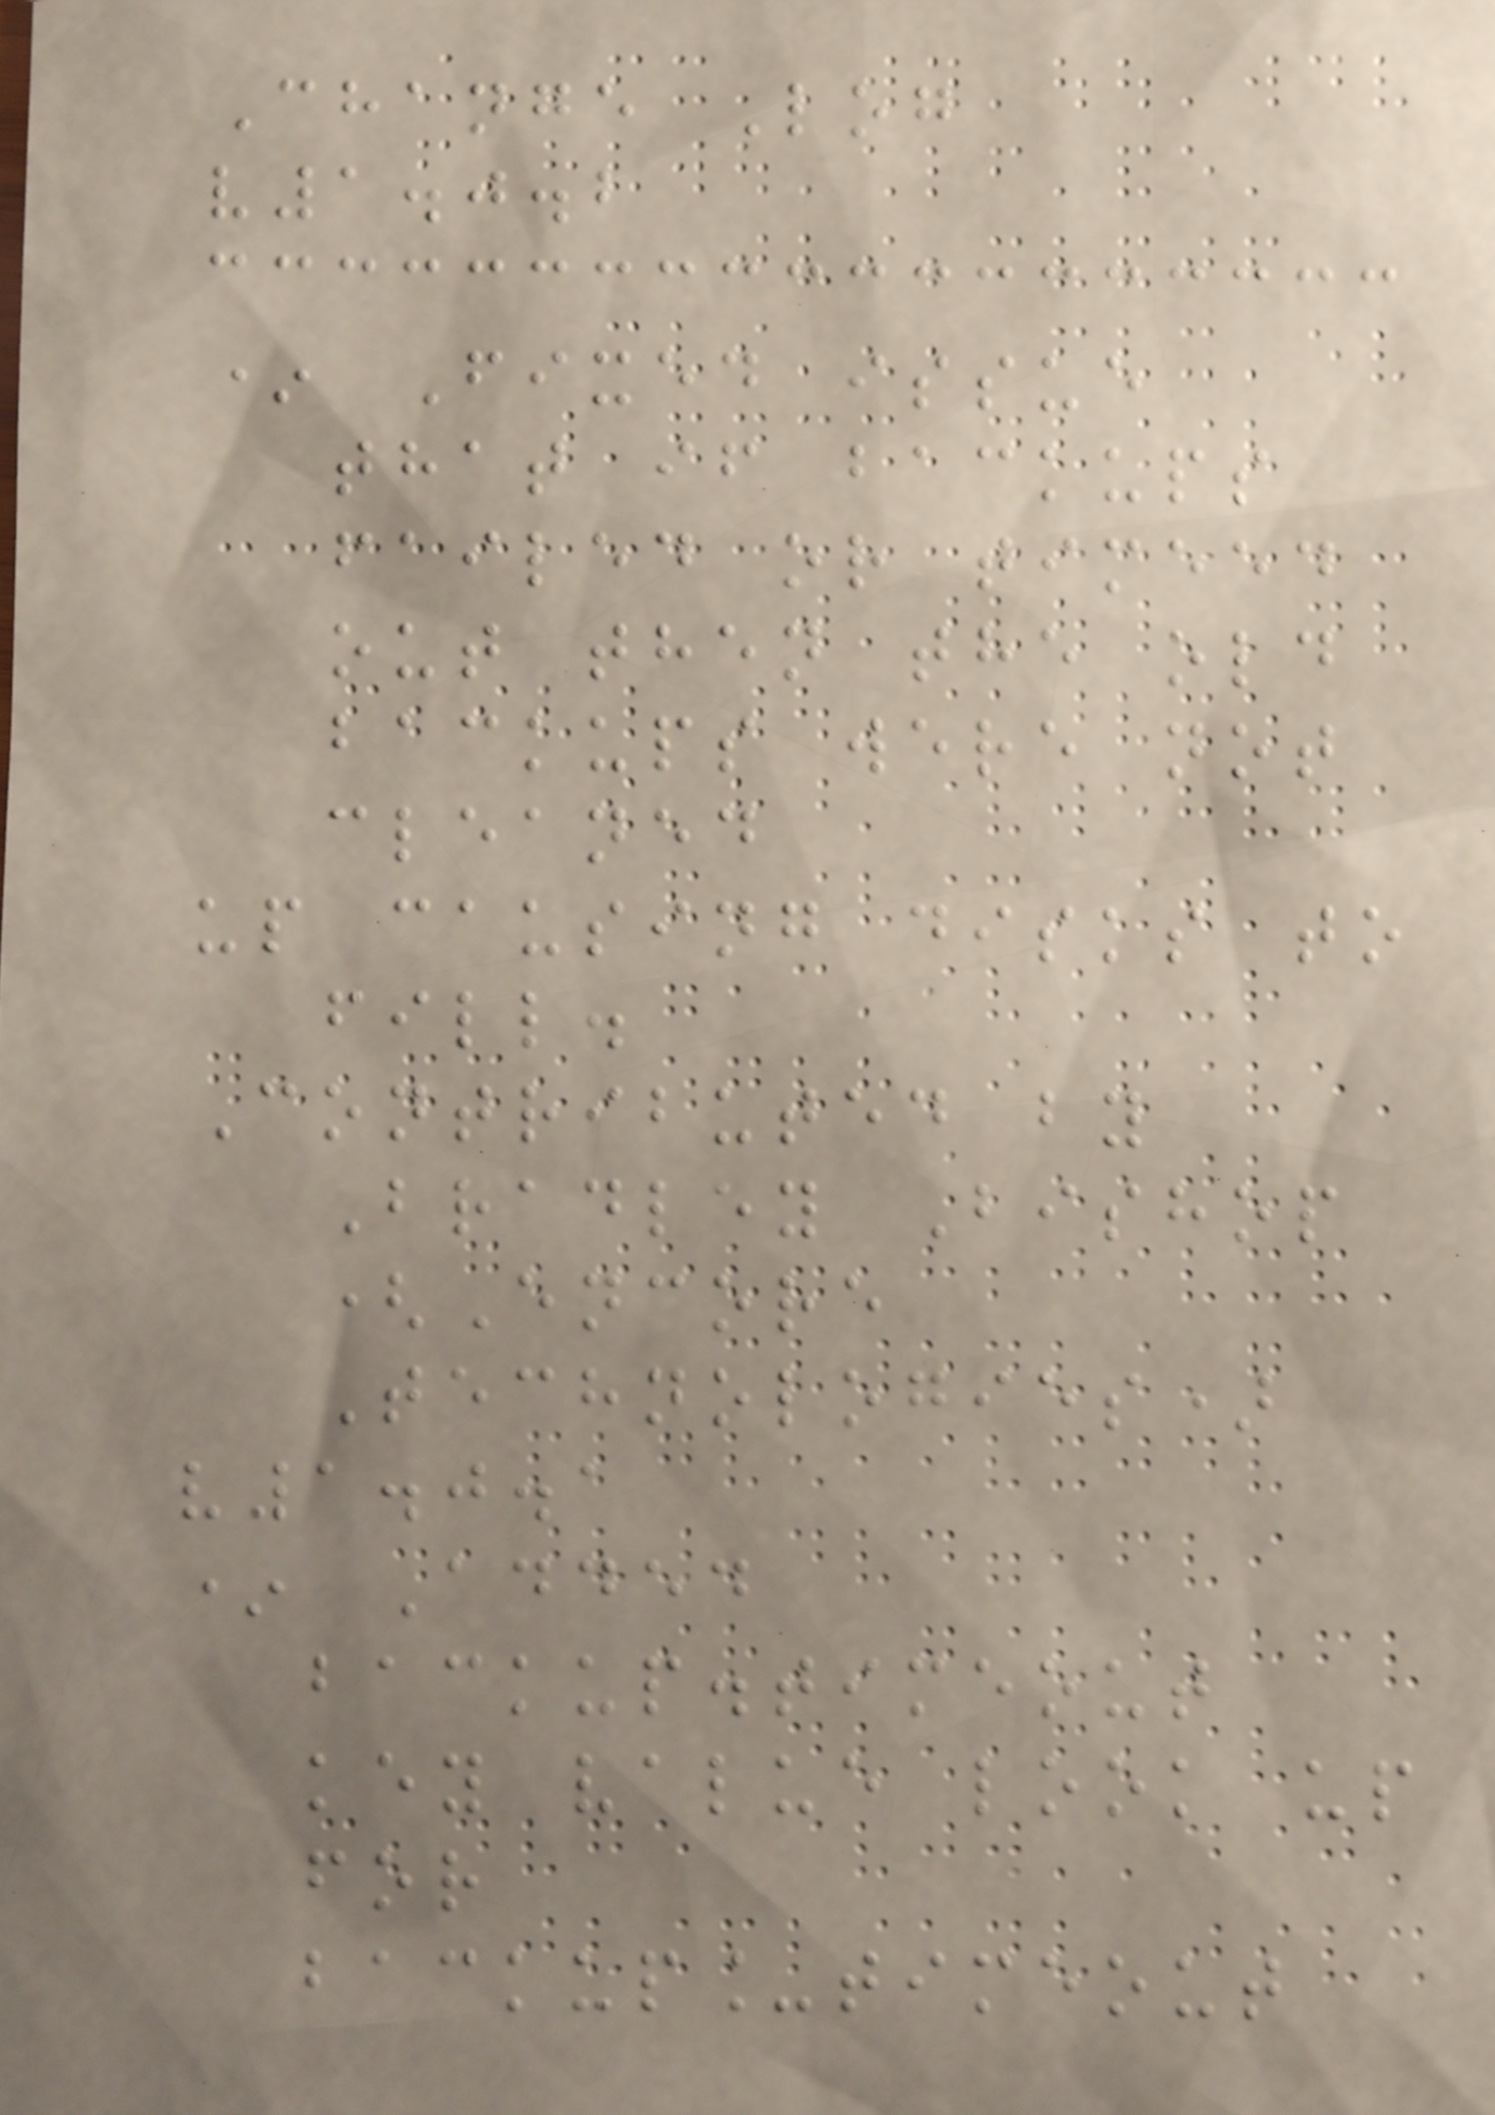Change Log
v1.0.2
* Fixed issue
that if backups
failed or timeed
out then the old
backups were not
cleaned
up causing disks to
fill.
Contributed by
Bradley Bishop
(Encore
Technologies)
v1.0.1
* Added
backup.timeout
key value look up
for
backup_timeout
